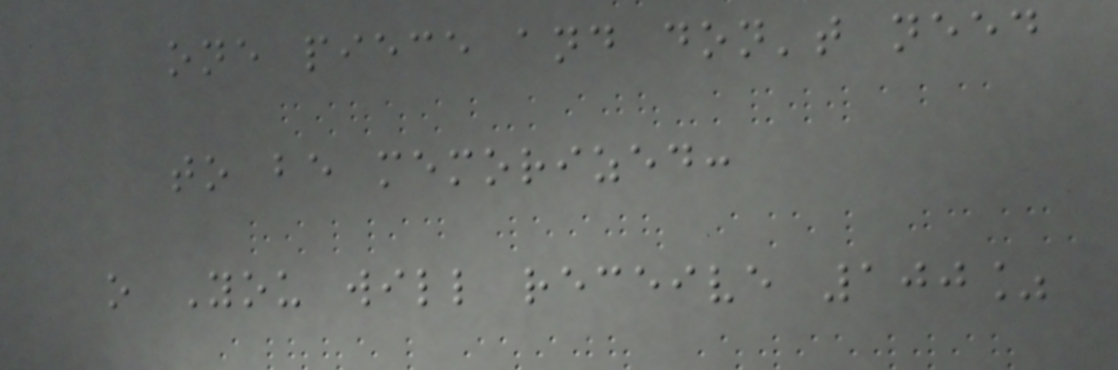one piece and don't need
to be memorized:
o You will receive 100%
